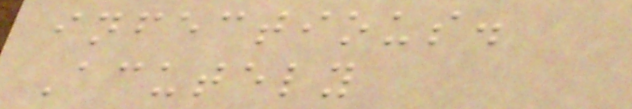infectious.
Acutely
